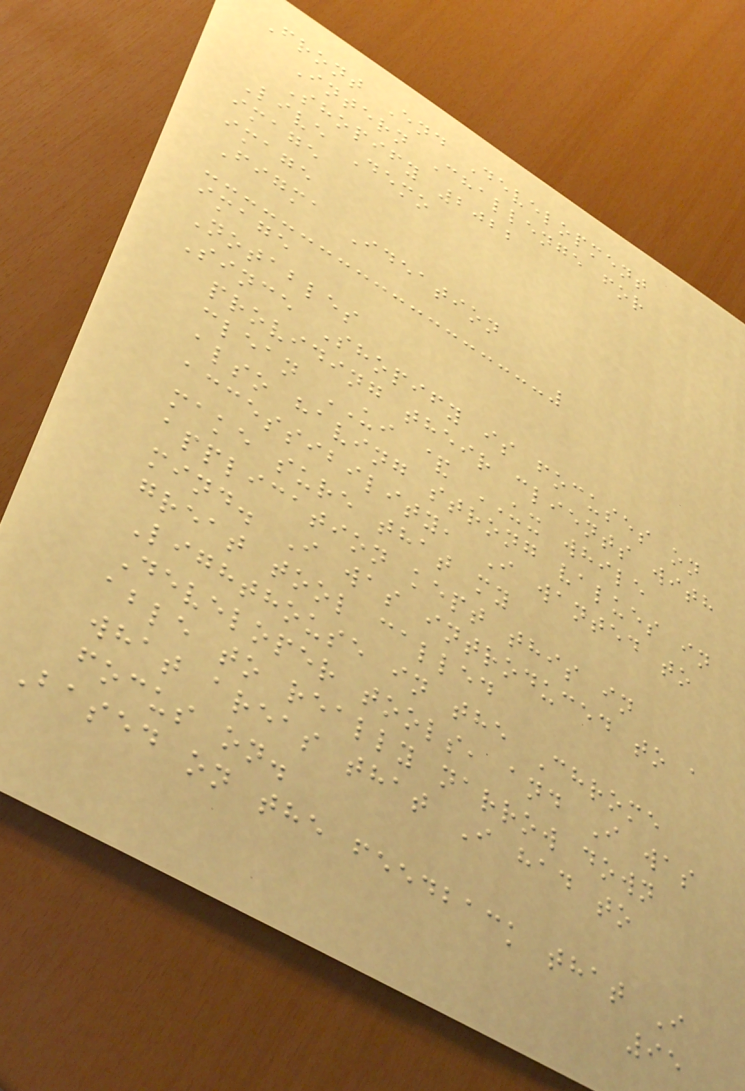Front End Development
Intern Challenge for
Shopify 2022
Live Demo
image
image
Figma Ideation
image
Notables
Since Shopify is focuses on
providing their clients with
clean UI & UX while
also having strong values in
accessibility, I wanted to
make sure that my
application kept this in
mind. I was introduced to a
great tool called
Lighthouse in the Chrome
Developer tools, and I was
able to really narrow down
what areas that I had to
focus on.
Based on the feedback that I
95
